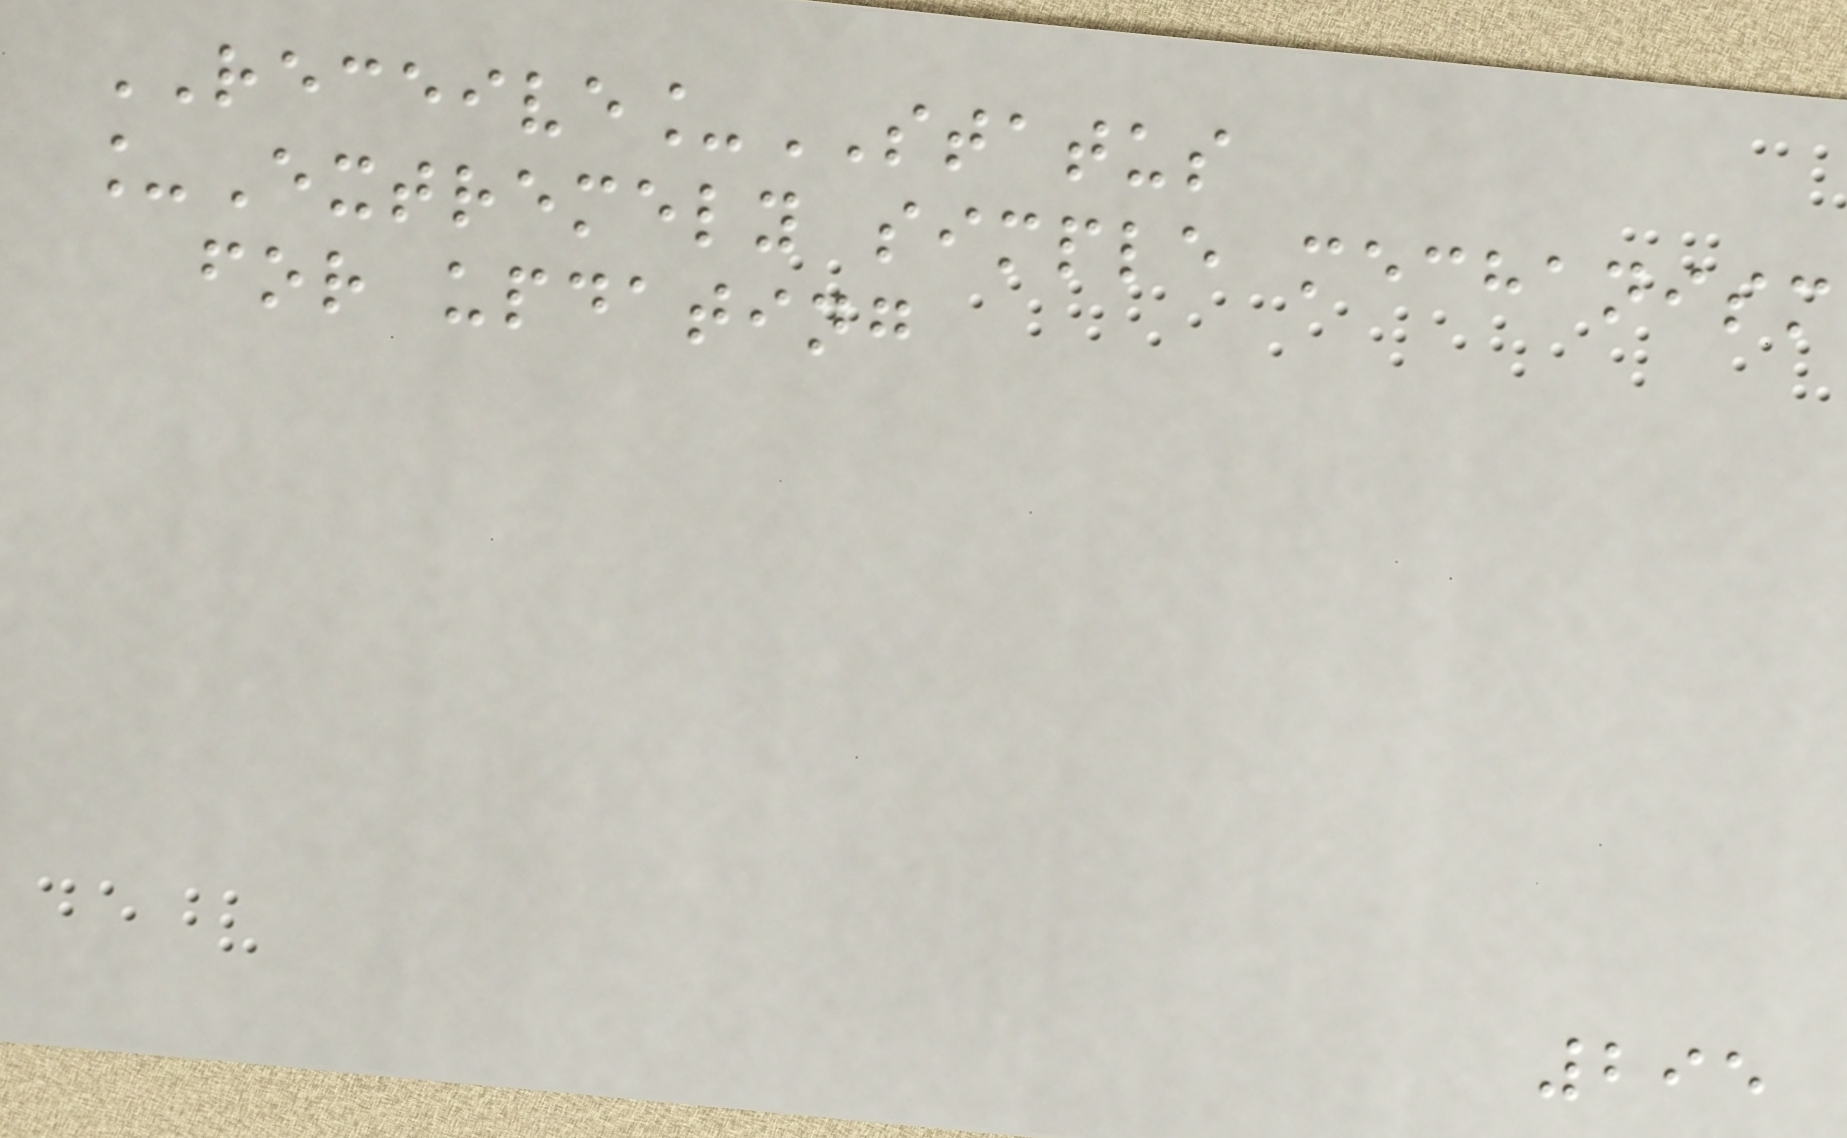RECEIVE_STATUS
_Extremely simple mechanism
for updating
295
